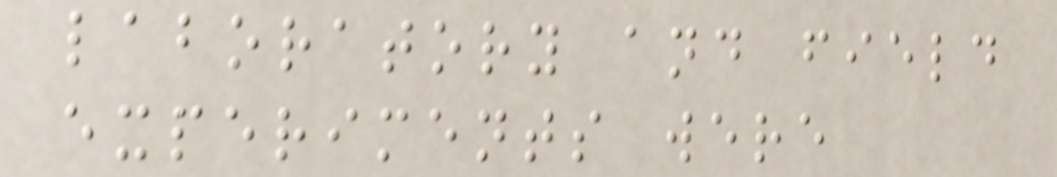laboratory and field
experiments were
